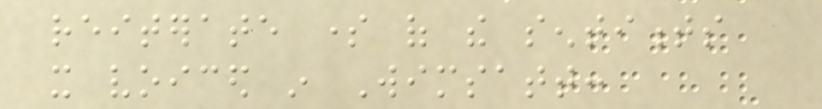reiterate some of the sentiments
it voiced in Wimsatt:
